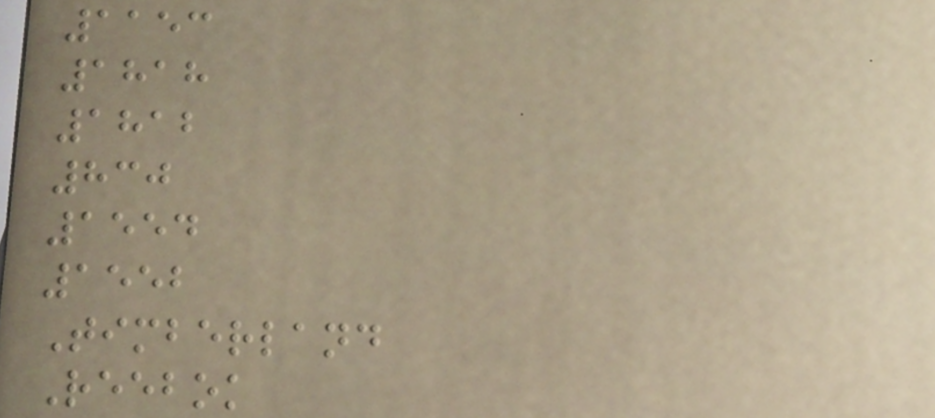1153
1818
1812
830
1554
1552
Timberland
Reebok
